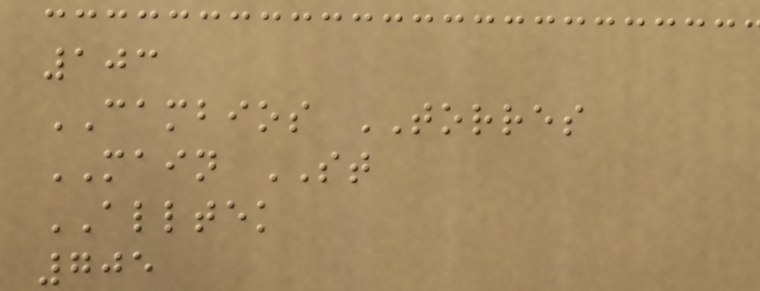103
CAMBIOS TORRES
MAIN ST
ALLTEK
705
